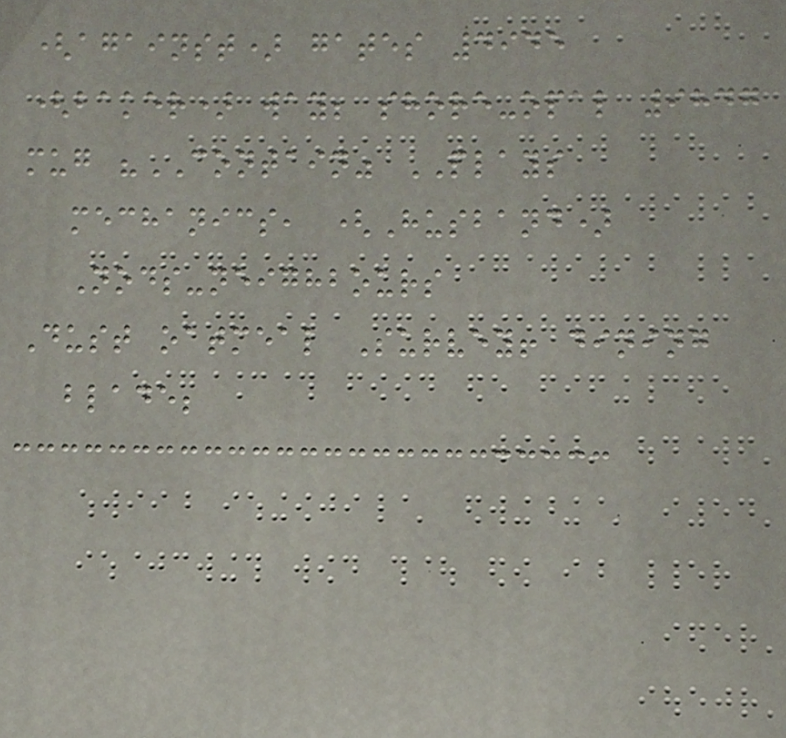(against) gates 4945
(baker) way; shore-opal 9847
mug "CONTAIN" PLAYS
mechanics, (Husband)
Nods-neighbours
Dust oatmeal Survey! dining
blade;
